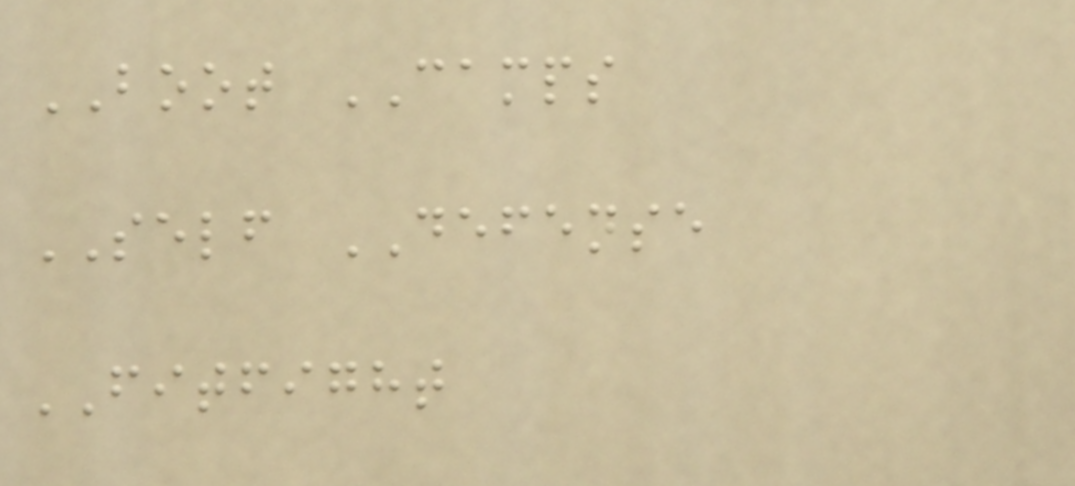BOOT CAMPS
SELF DEFENSE
FITFIGHT
